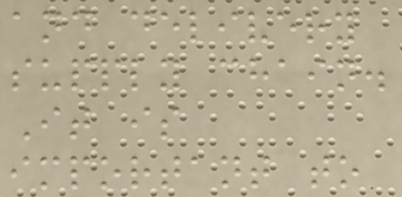and delivery
supply chain.
It is
important to
